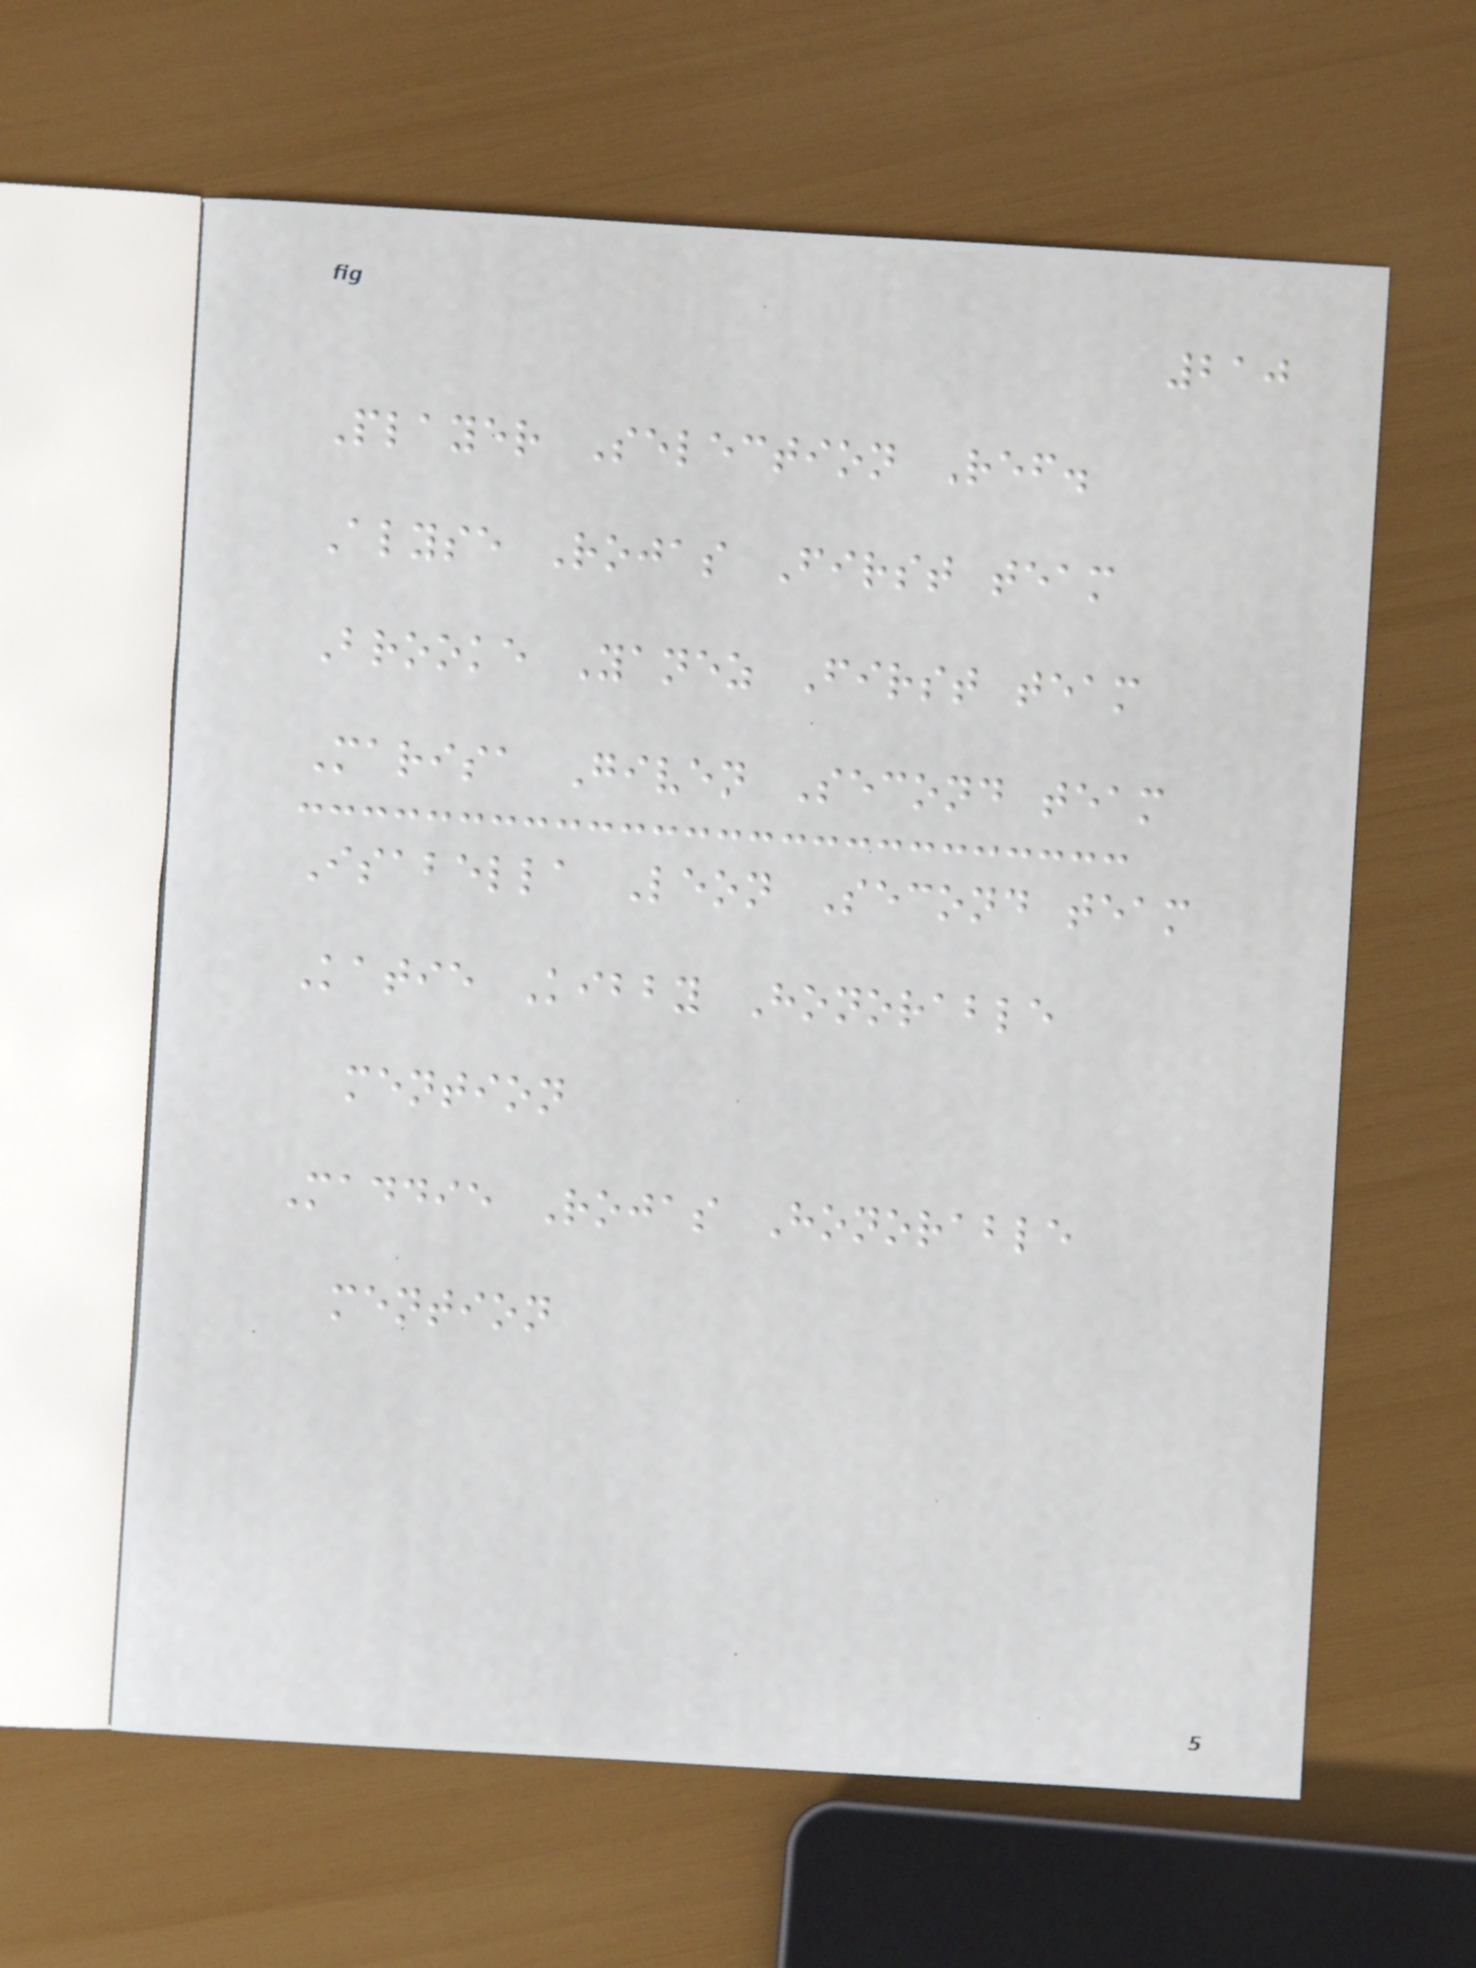210
Player Selection Ref.
Alyse Rojas First team
Brooke Yanez First team
Marisa Given Second team
Isabella Leon Second team
Katie Kibby Honorable
mention
Maddie Rojas Honorable
mention
